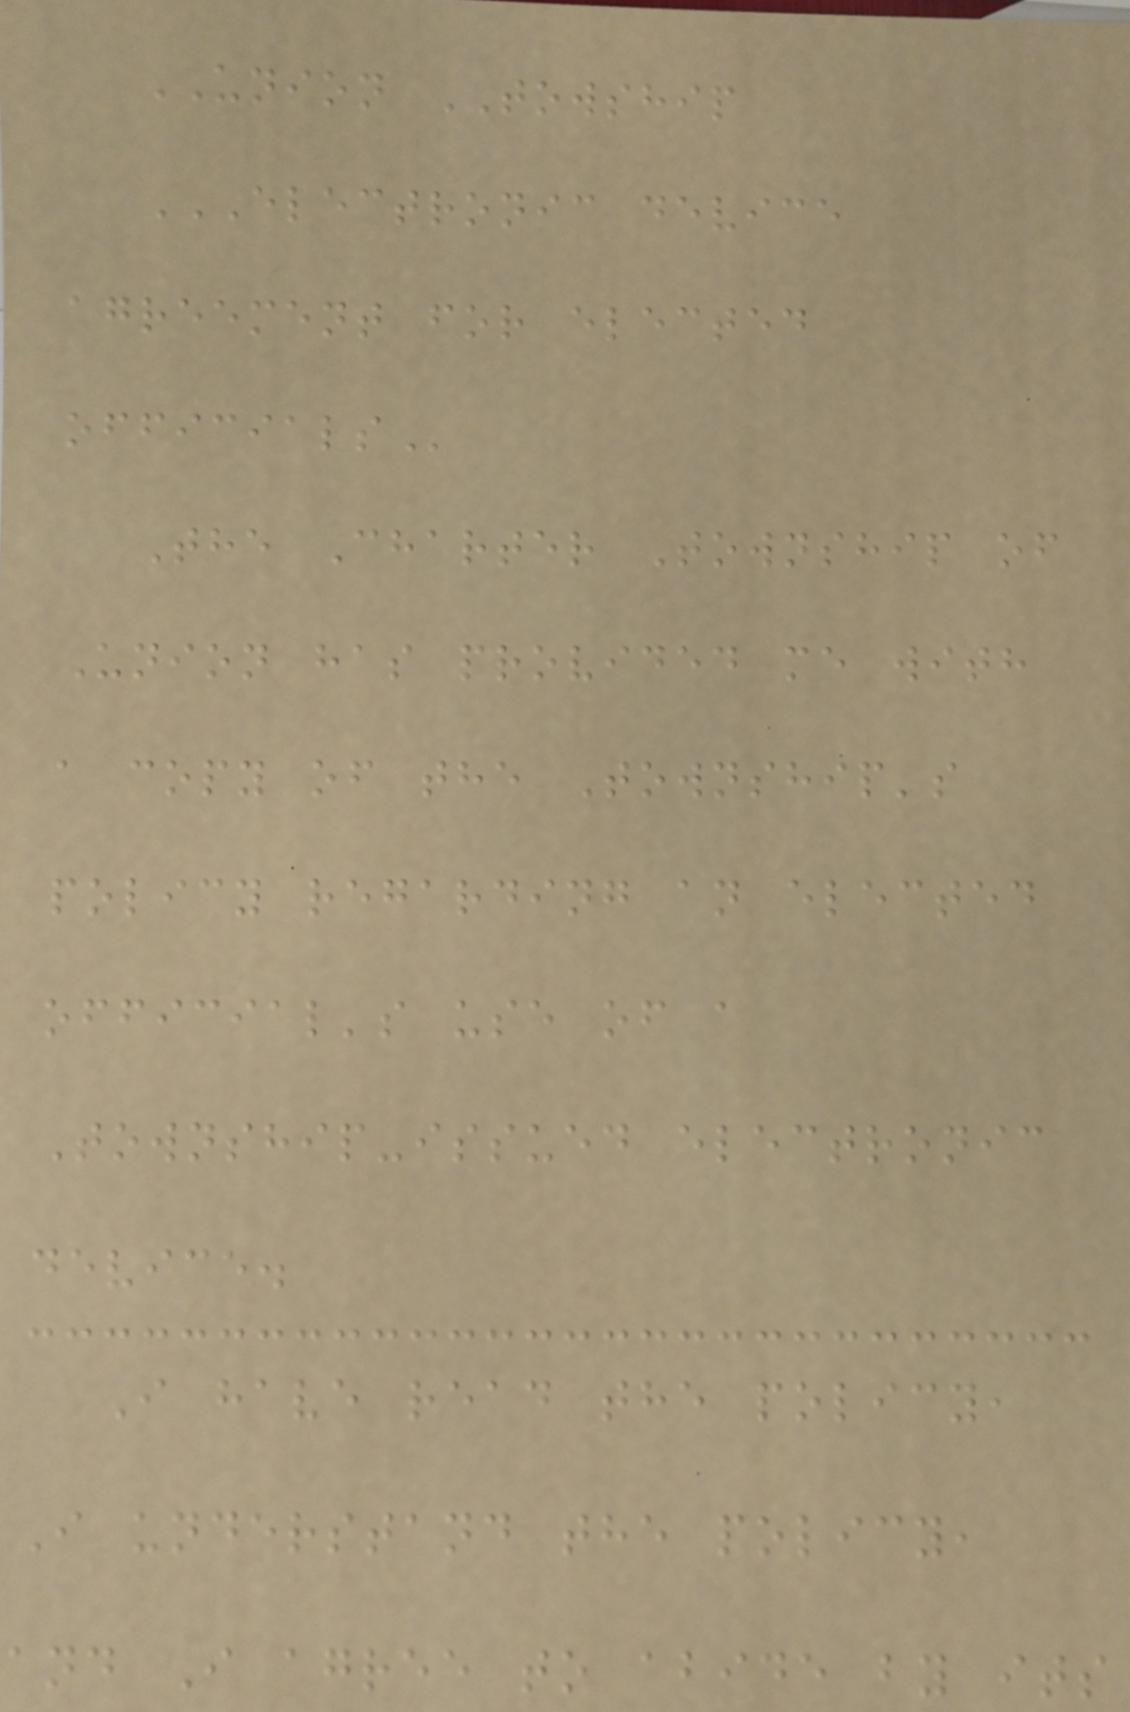UNION TOWSHIP
ELECTRONIC DEVICE
AGREEMENT FOR ELECTED
OFFICIALS
The Charter Township of
Union has provided me with
a copy of the Township's
policy regarding an elected
official's use of a
Township-issued electronic
device.
I have read the policy,
I understand the policy,
and I agree to abide by its
